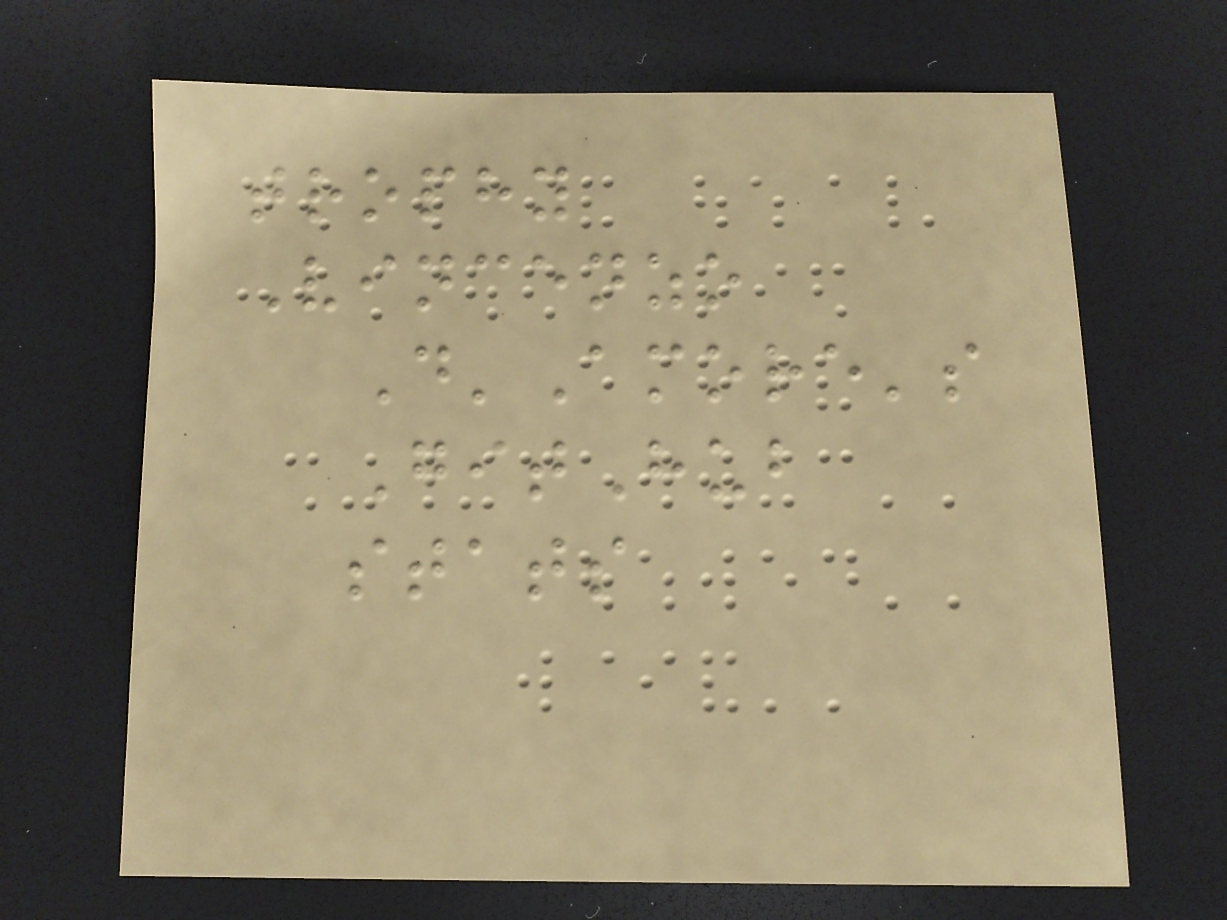trophy
Vincenzo
D'Amore's
GitHub
stats
